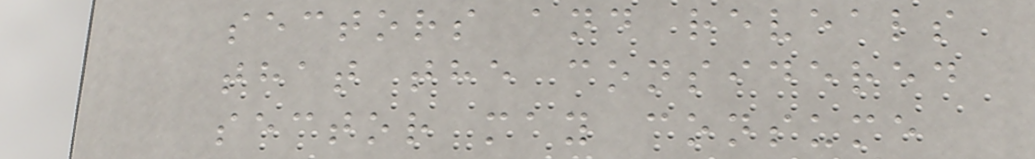sectors and reveals
that the considered
sector may consume
